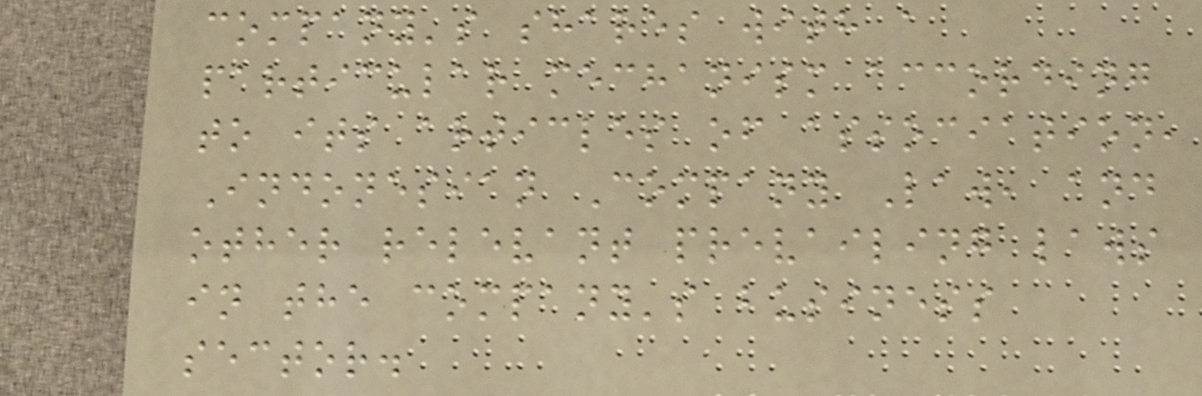company's shares with a
particular mechanism according
to its articles of association,
Indonesian Company Law, and
other relevant prevailing laws
in the company's business
sector.
